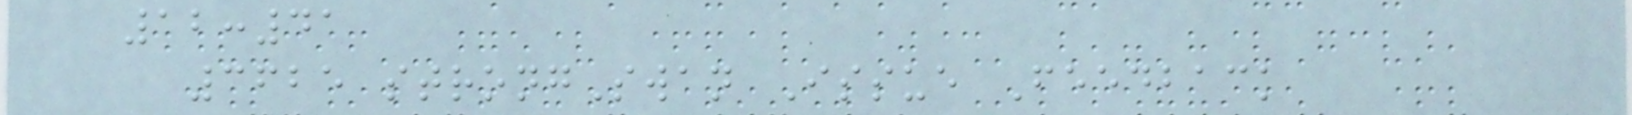12:41
3625 strongSwan Issue Feedback
